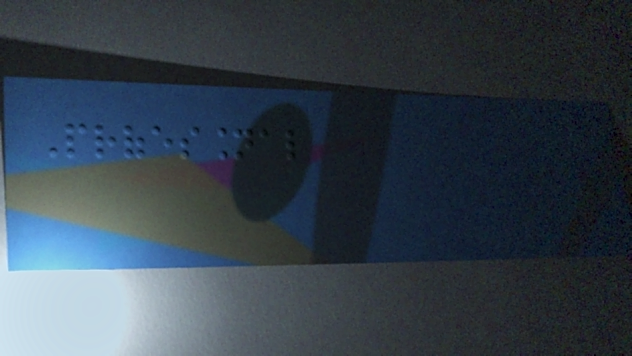Professional
